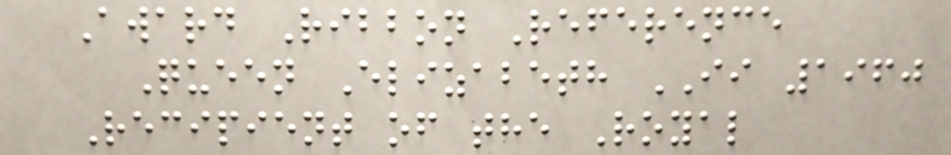Award Ribbon Reference
Queen Elizabeth II 1960
Recipient of the Royal
